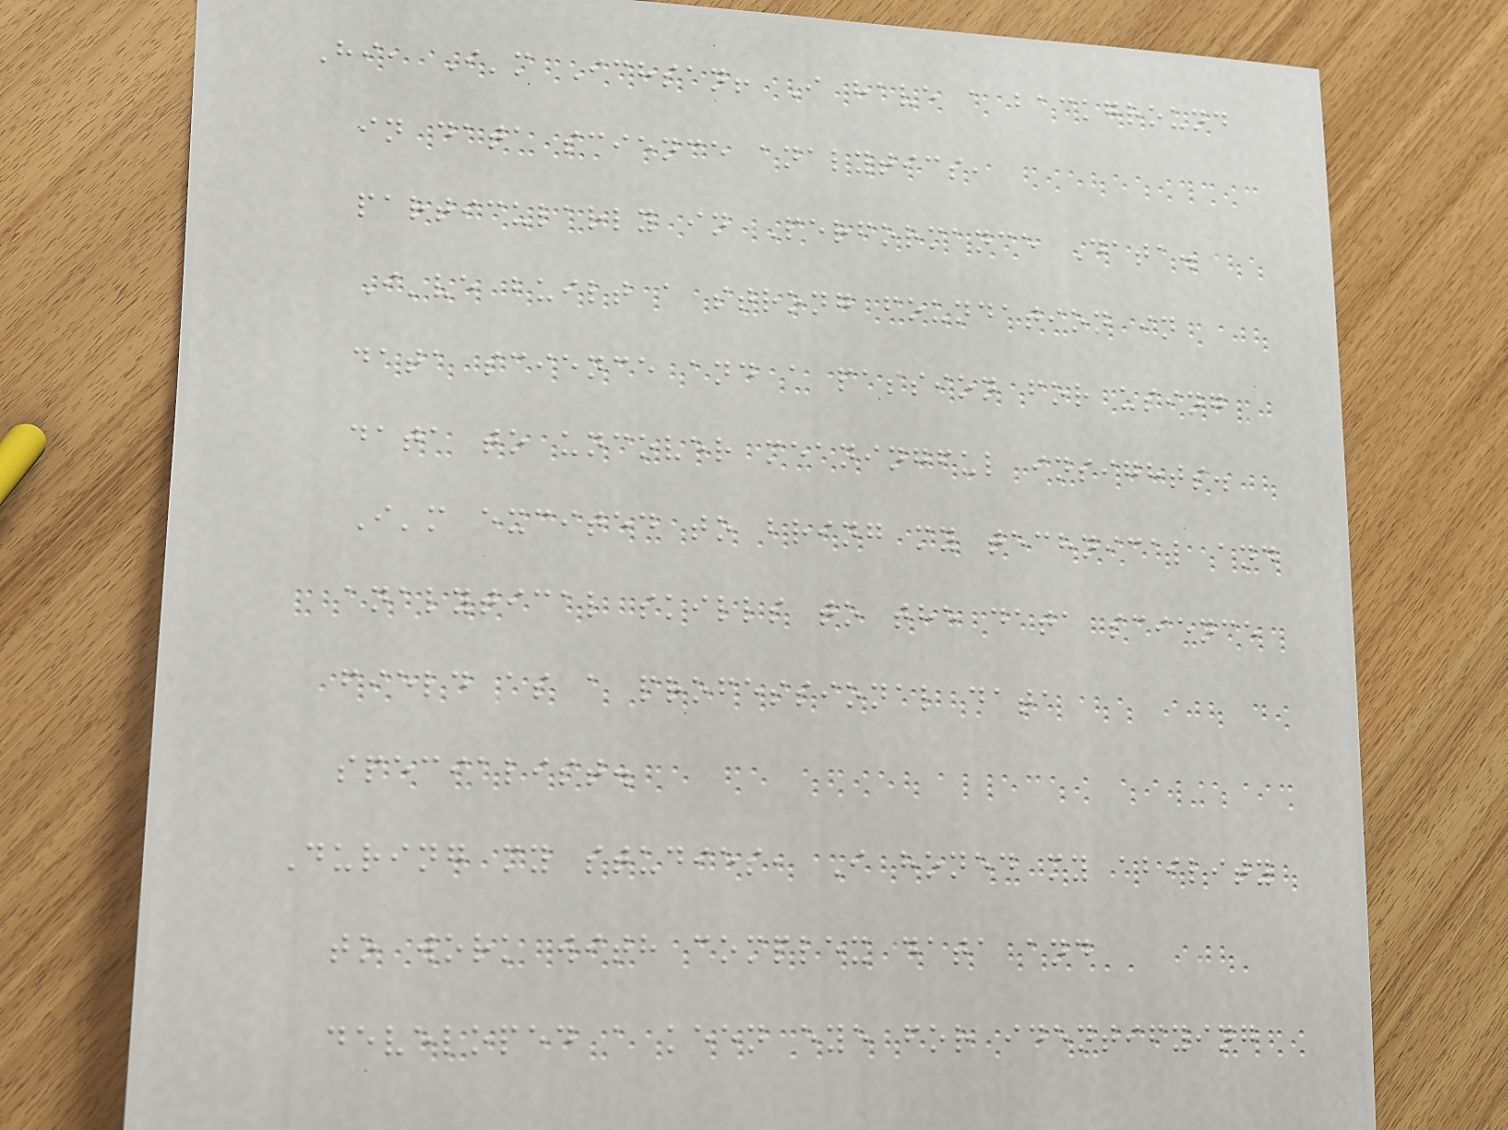Hi, I'm Ichsan! I have a background
in data science analytics,
particularly in Performance Data.
I've built a strong foundation in
data science and a passion for using
data to uncover meaningful insights.
I'm excited to bring my technical and
analytical skills to the data science
field as a professional data
specialist.
During my studies, I honed my ability
to work with complex data and
developed a keen eye for identifying
